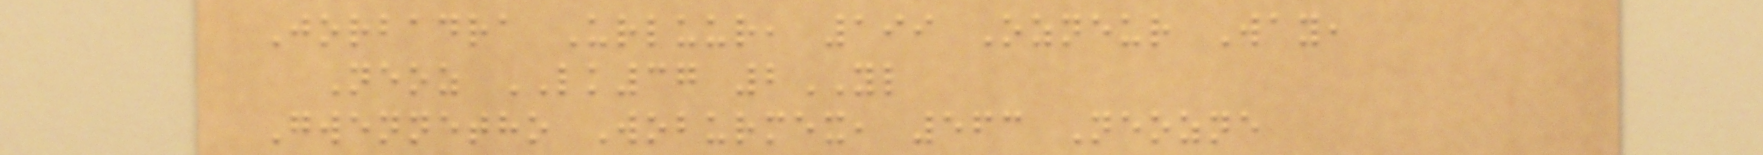Jorbadra Urluur, 199 Ozneur Way,
Neoz LK37 2YL
Gwennetho Woburmex, 563 Neozne
